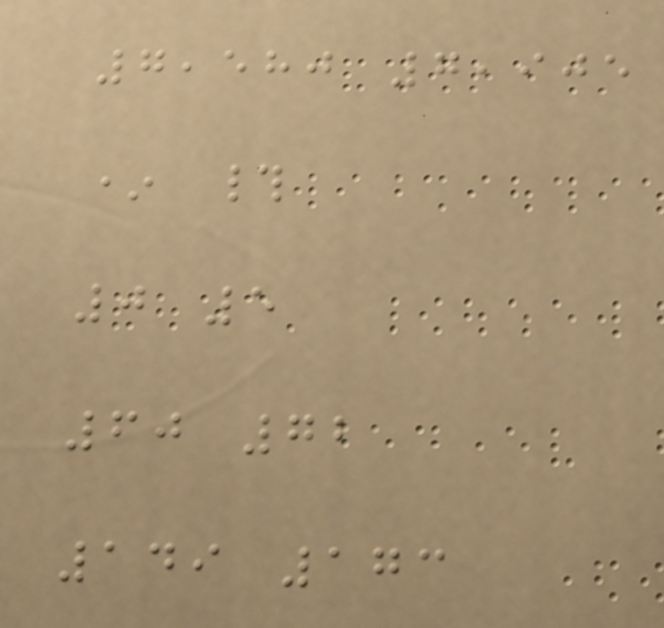7,580 7,905
* #
0 5
60 72
149 173
